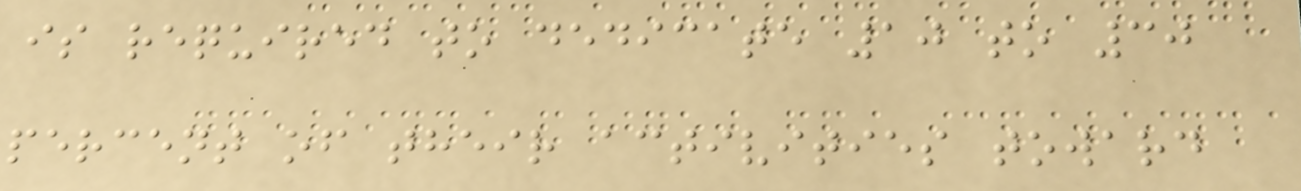is required to dedicate 10 to 30
percent of their activities toward
